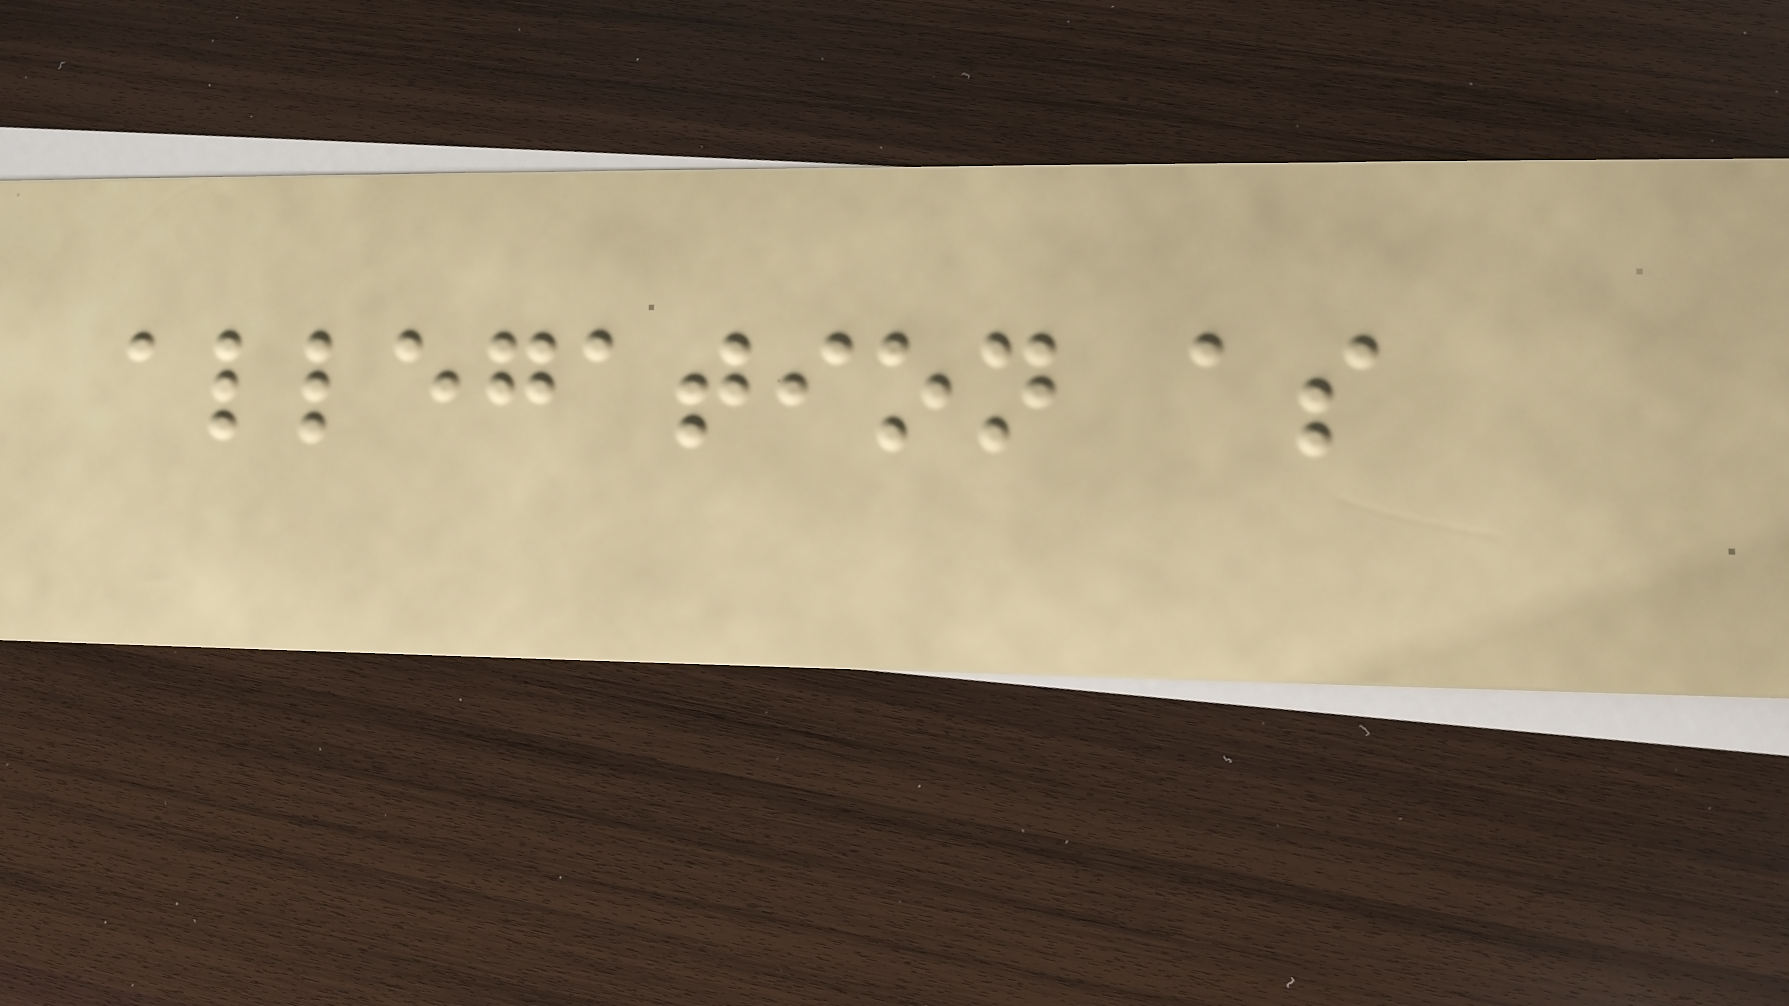allegation as
